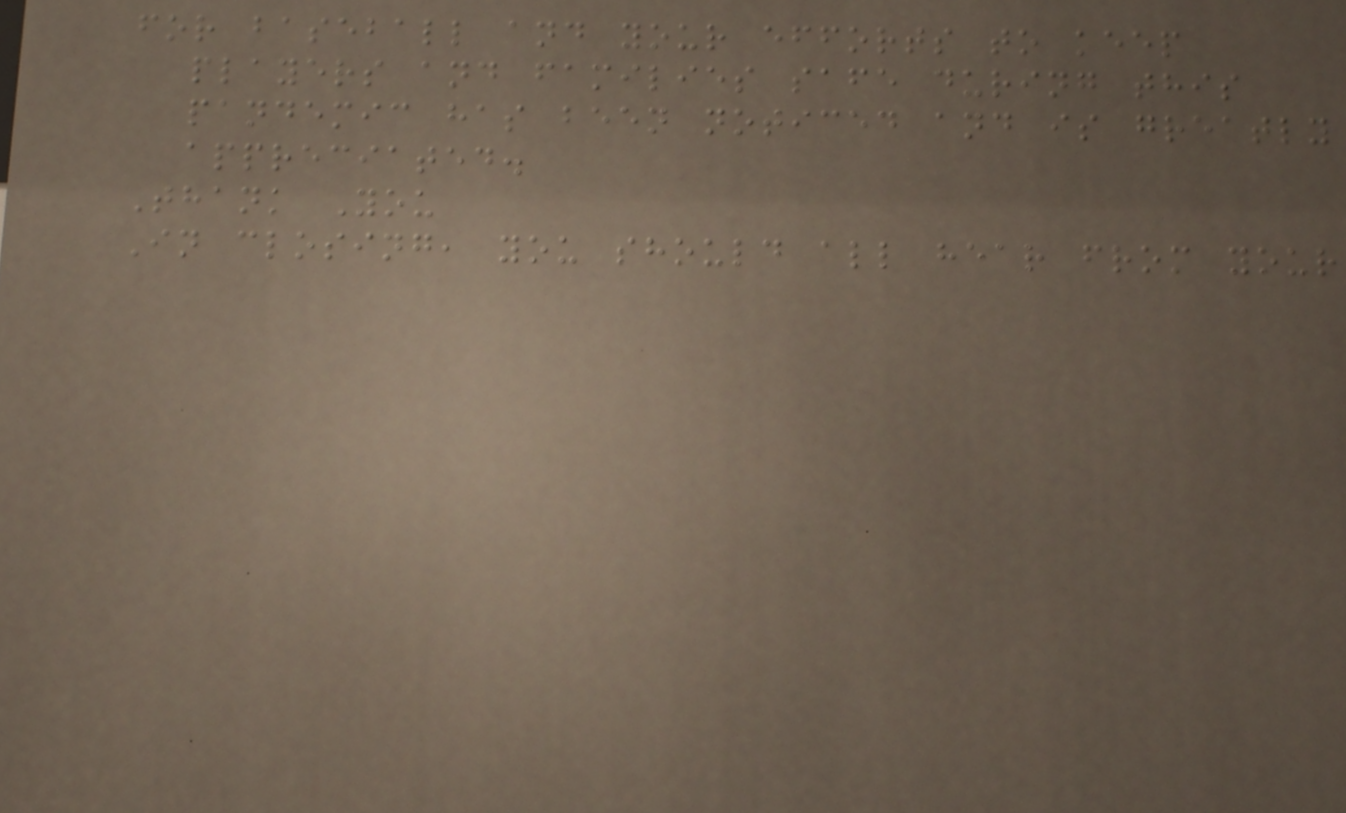for baseball and your efforts to keep
players and families safe during this
pandemic has been noticed and is greatly
appreciated.
Thank You
In closing, you should all hear from your
